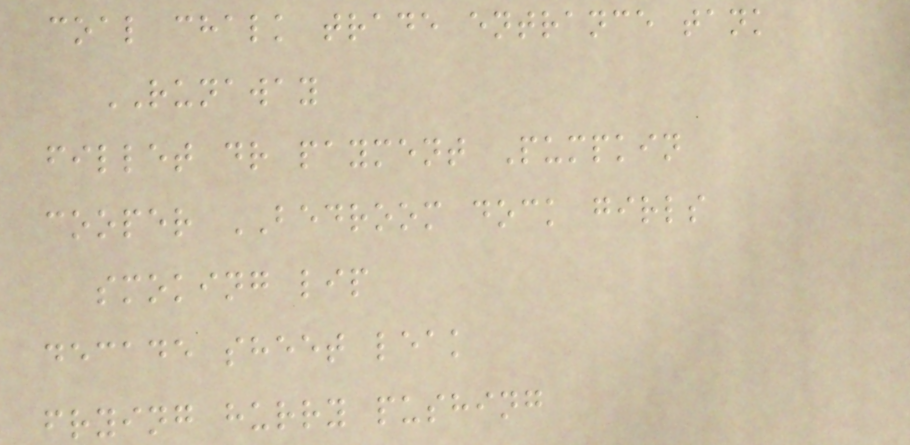coal chalk trade entrance tank
RUNAWAY
fillet dr payment Pumpkin
cooper BEDROOM dock girls
smoking lip
decade sheet leak
frying hurry pushing
